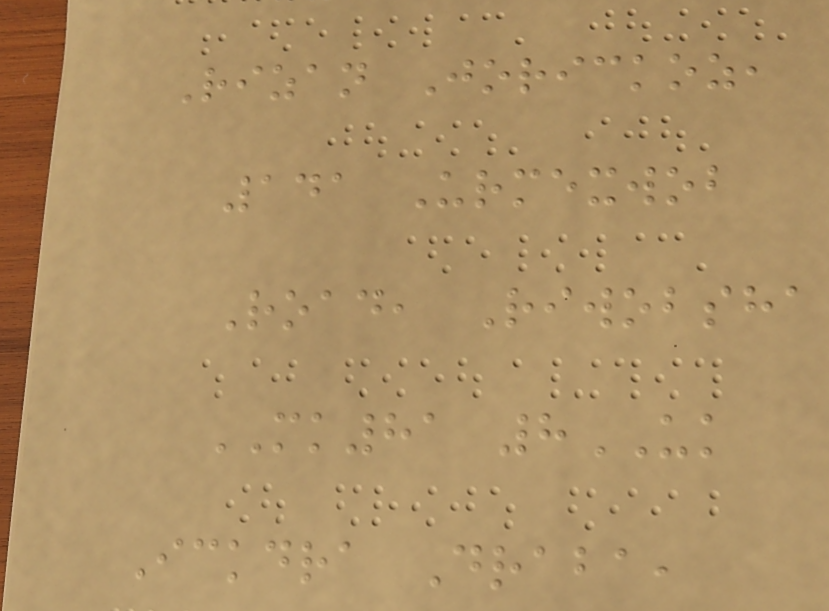Rizan Jorickoz,
141 Urmexwob
Road, Riwobsha
MK81 8UK
Ickdra Draba,
